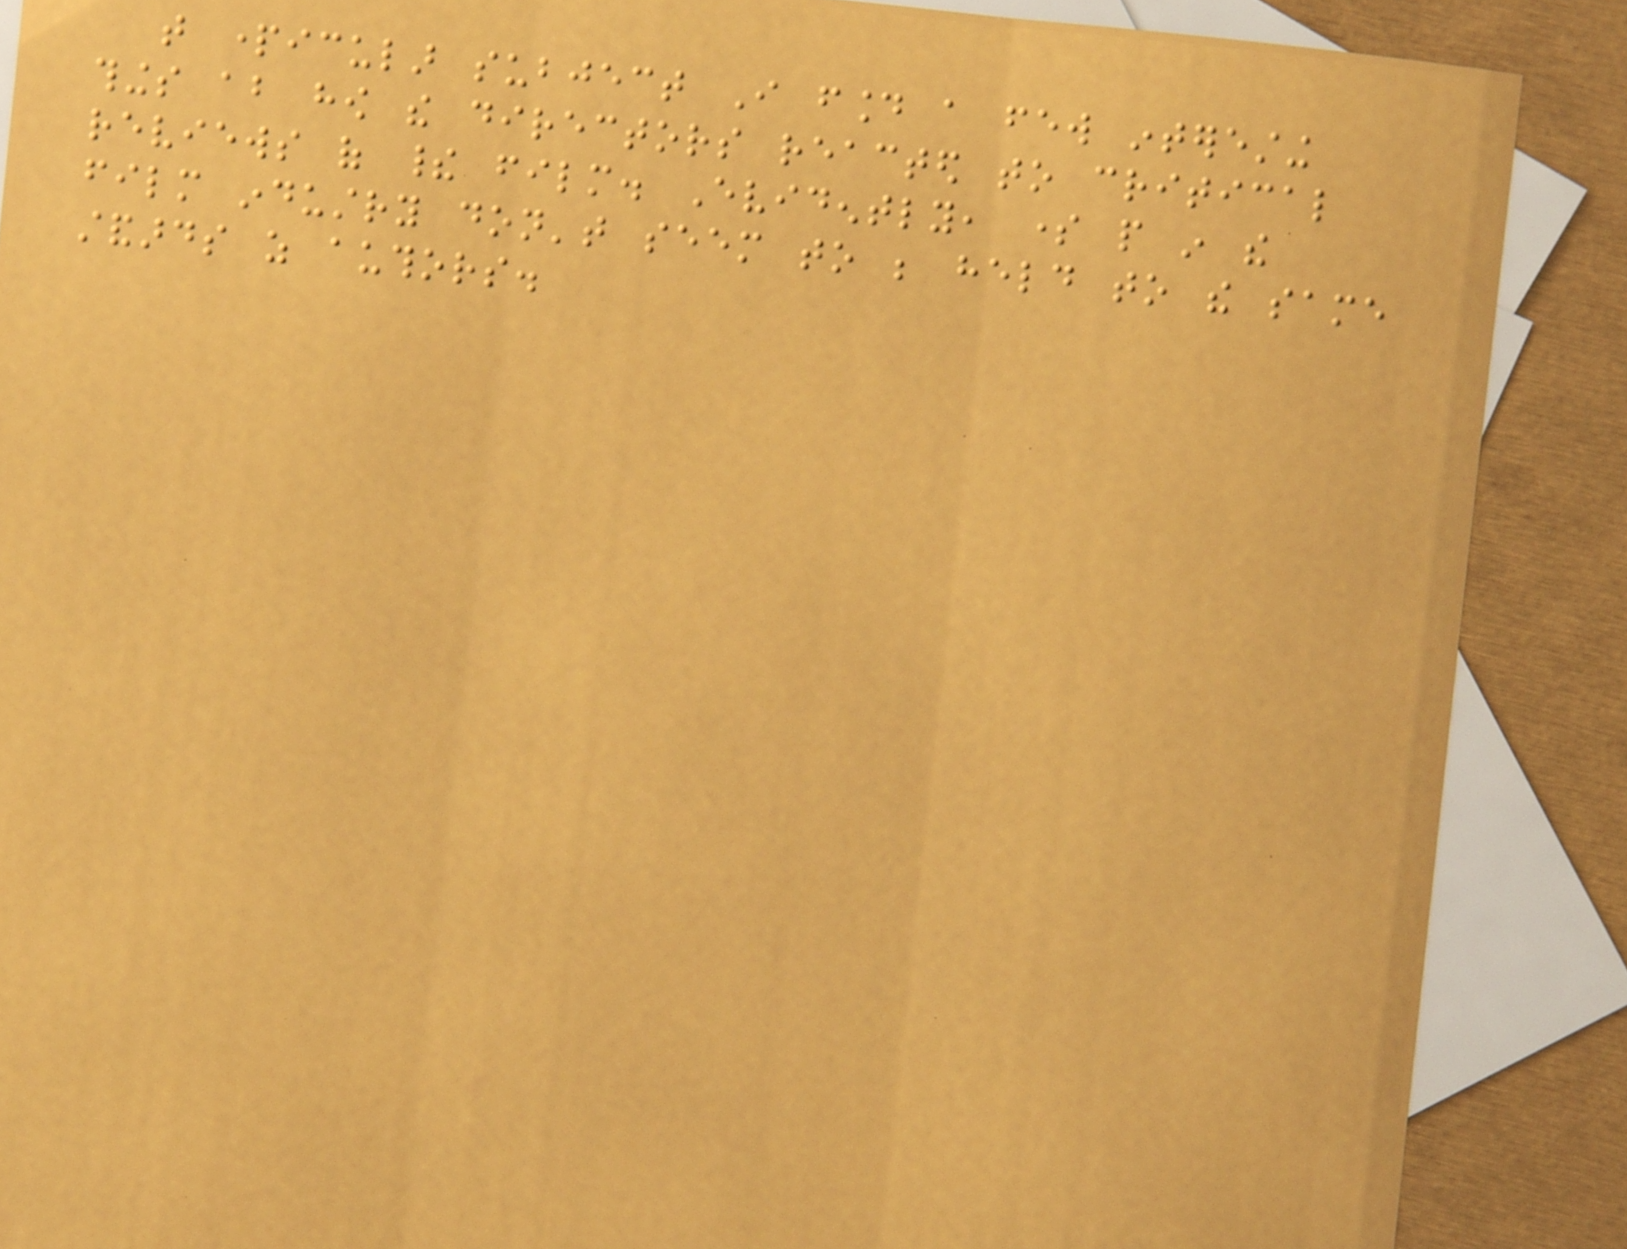that particular subject I found a few interesting
things about how the directors reacted to critical
reviews of their film. Evidently, some people in the
film industry don't seem to be held to the same
standards as authors.
